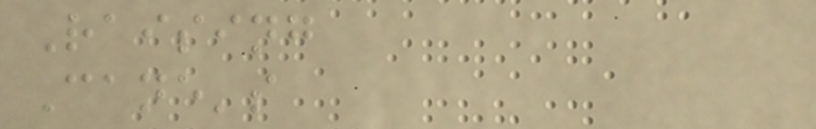Raising
Cane's
